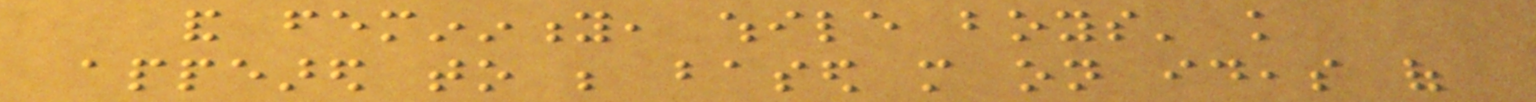and femininity, while boys' knowledge
appeared to be based more on ideas of
